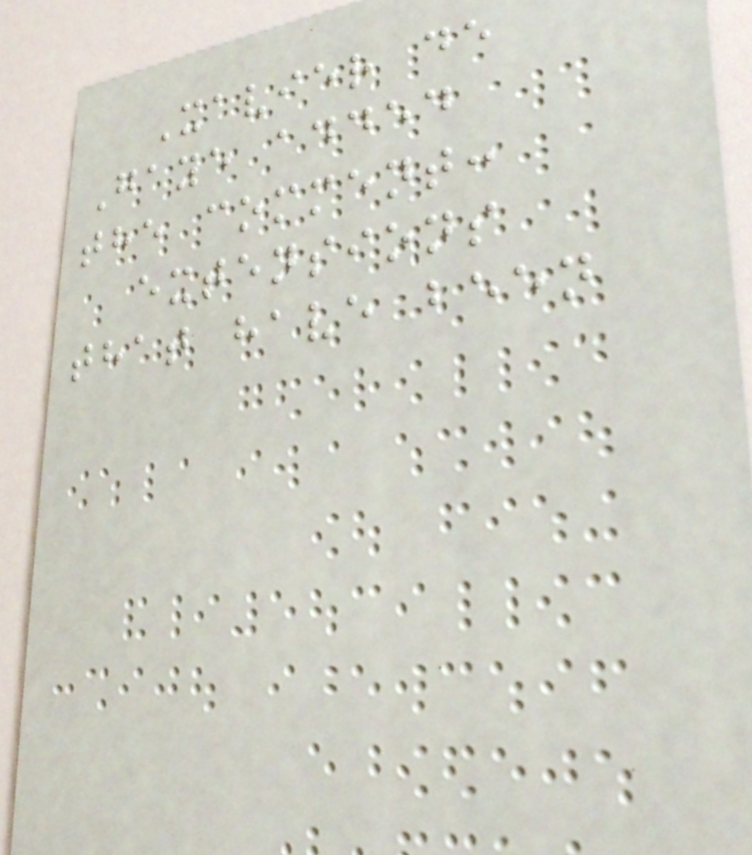Xavier de
Gaye added
the comment:
extensions
that have been
